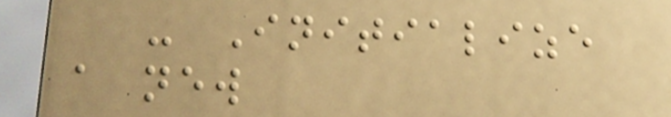- Initialize
a new
